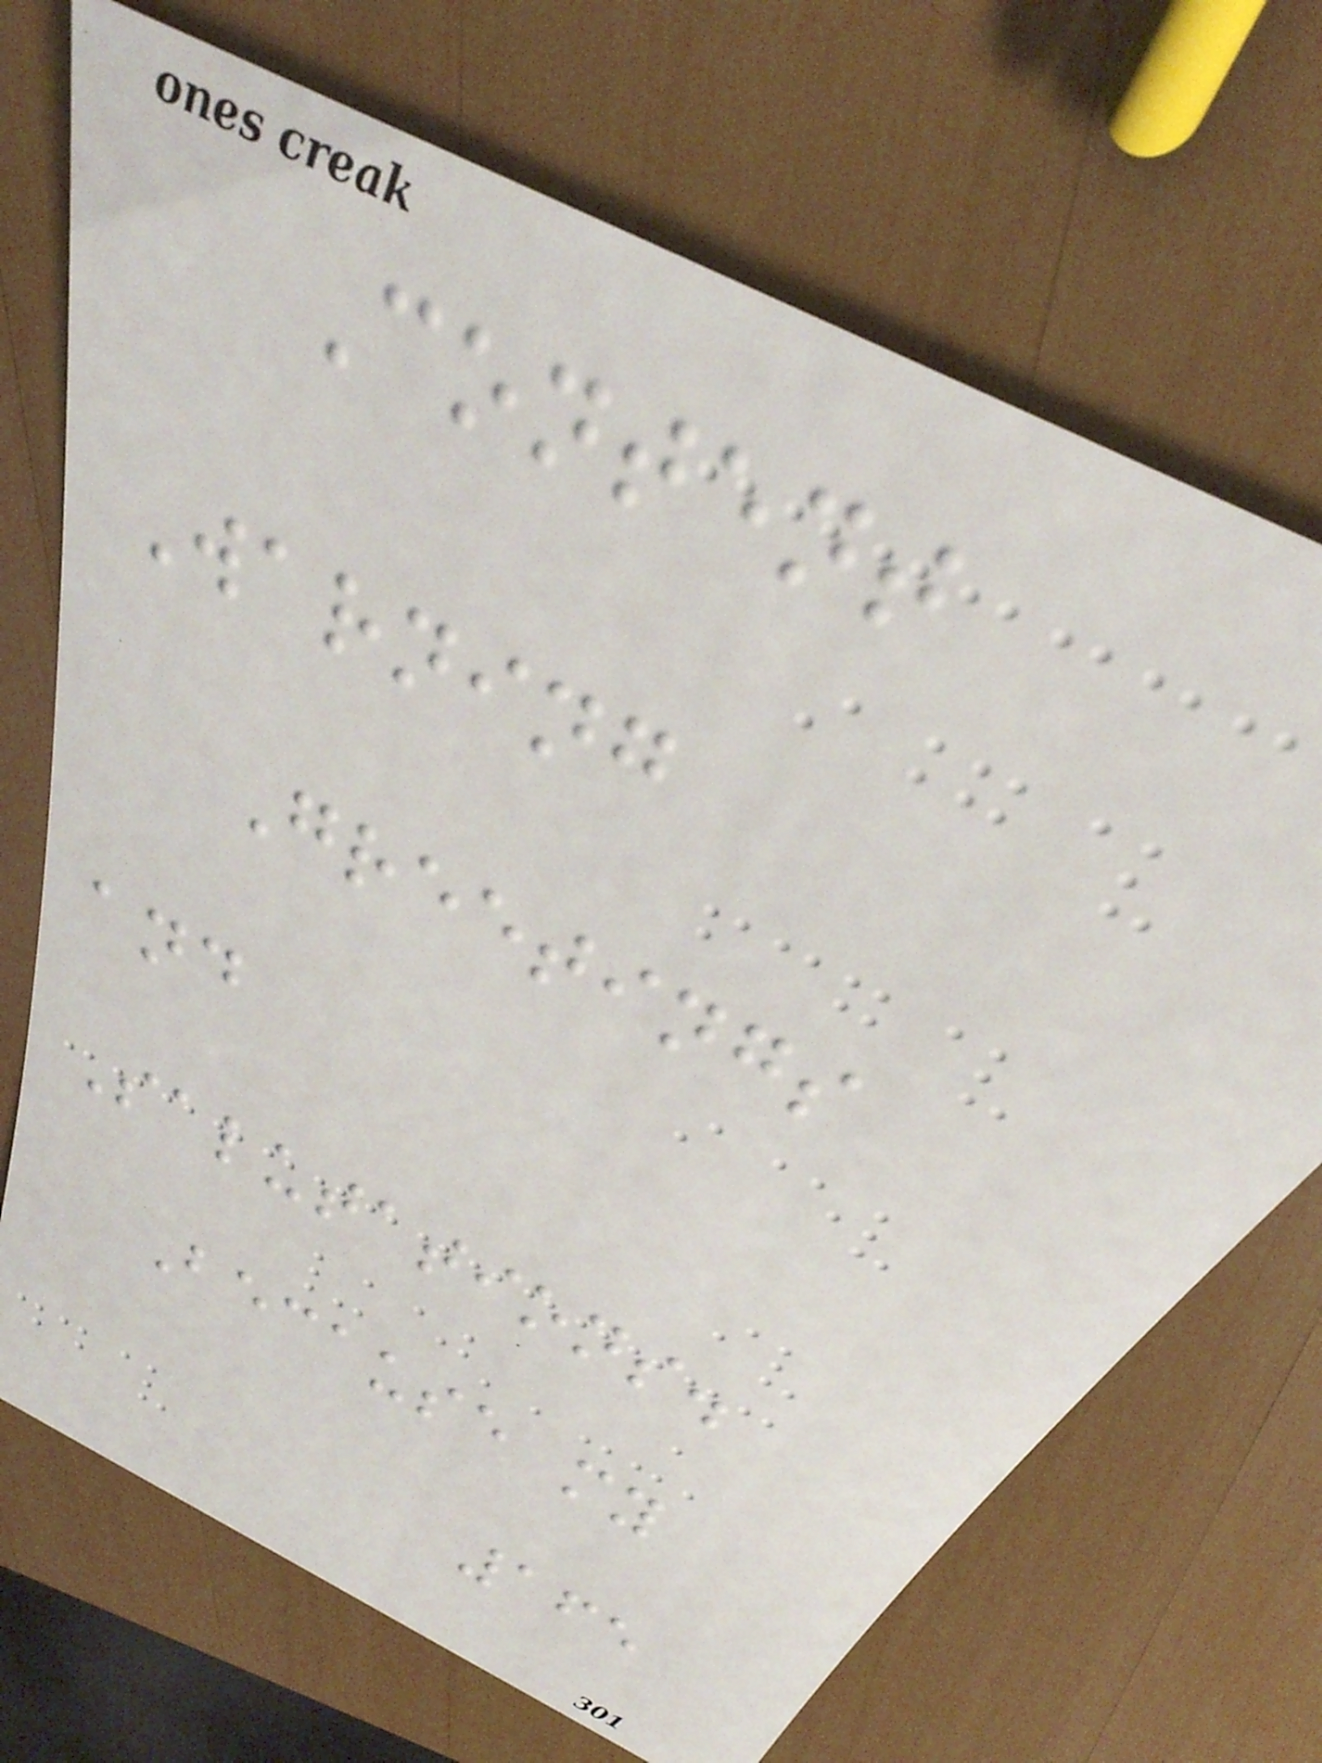Content
Warning
Greetings
and
Salutations.
Because my
165
